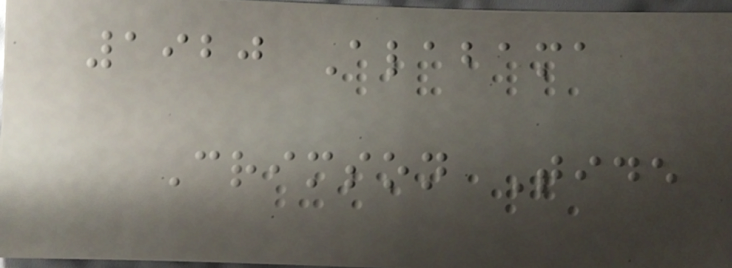1920 Alabama
Crimson Tide
